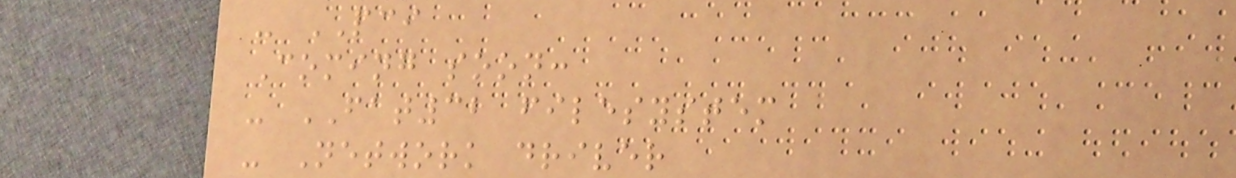- PCI
Coming soon:
- FAT32 filesystem
- Network driver
